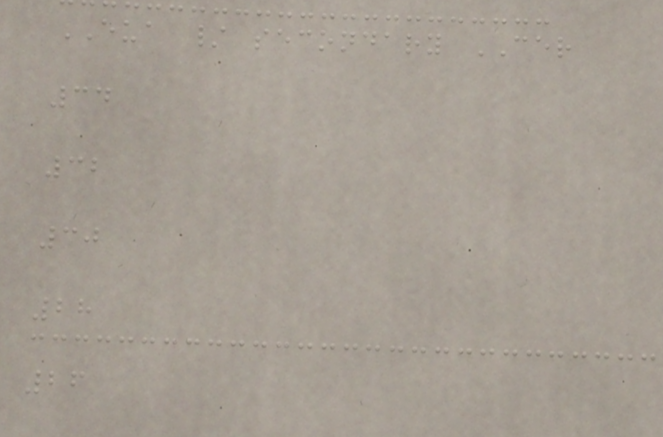EUA / secondary CER
34
32
30
28
26
